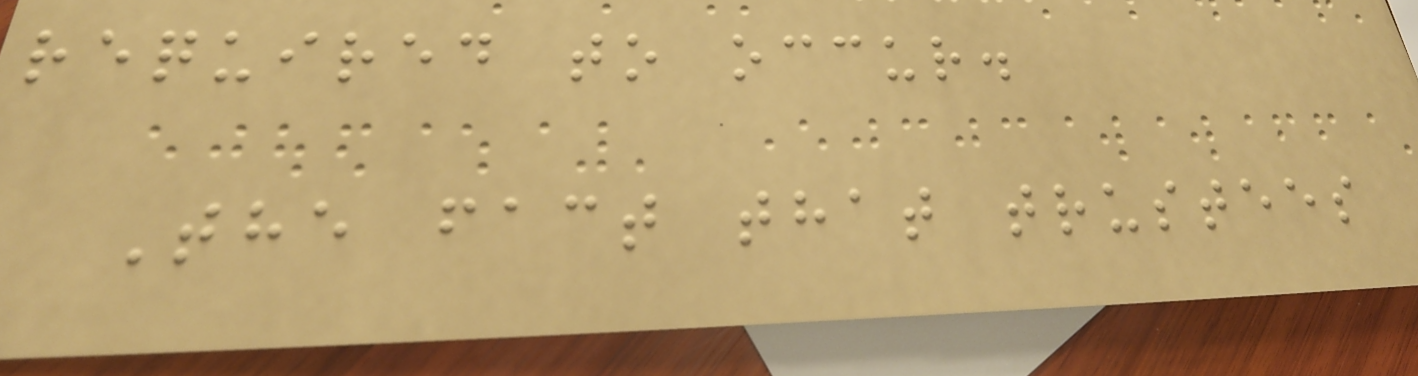required to occur.
The fact that trustees
